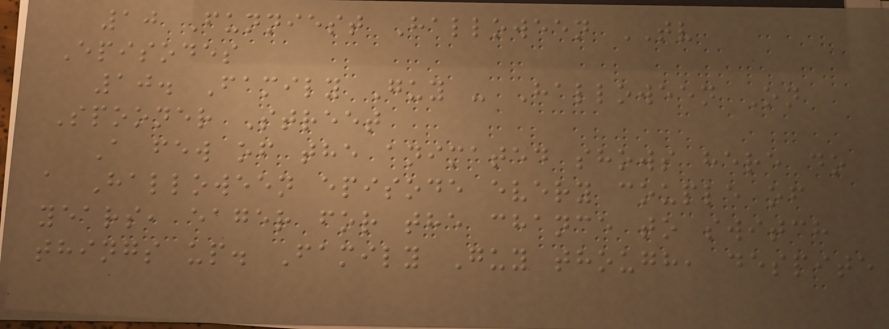10 Funniest Halloween TV
Episodes
10. Family Guy - Halloween On
Spooner Street
A few of the animated shows here do
a Halloween episode every couple of
years, eager for the chance to switch
things up. Family Guy though, despite
